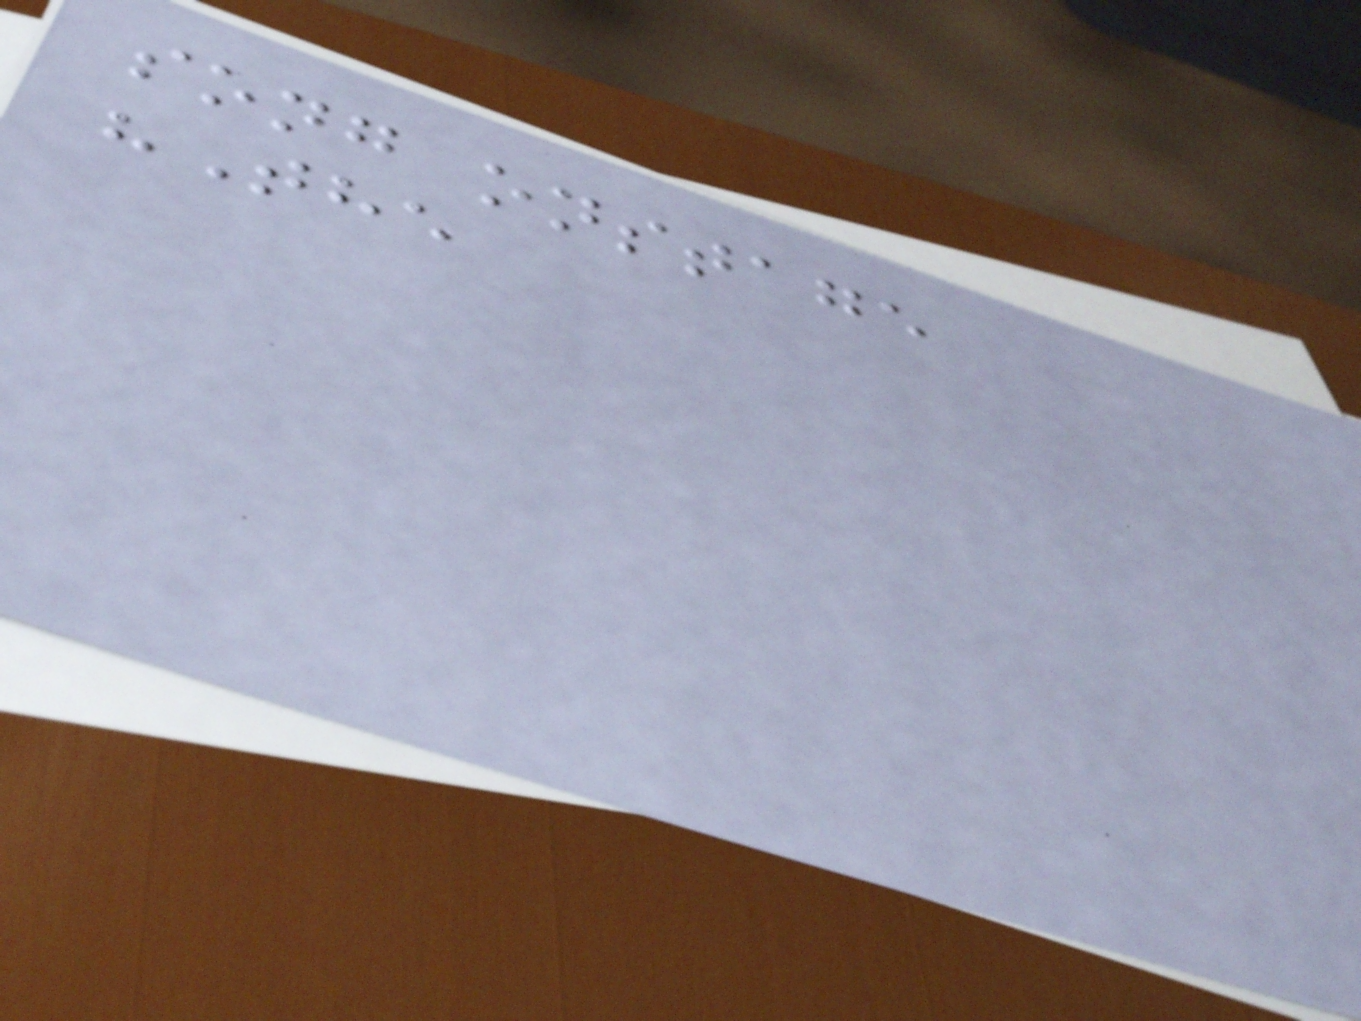song onstage
"The
